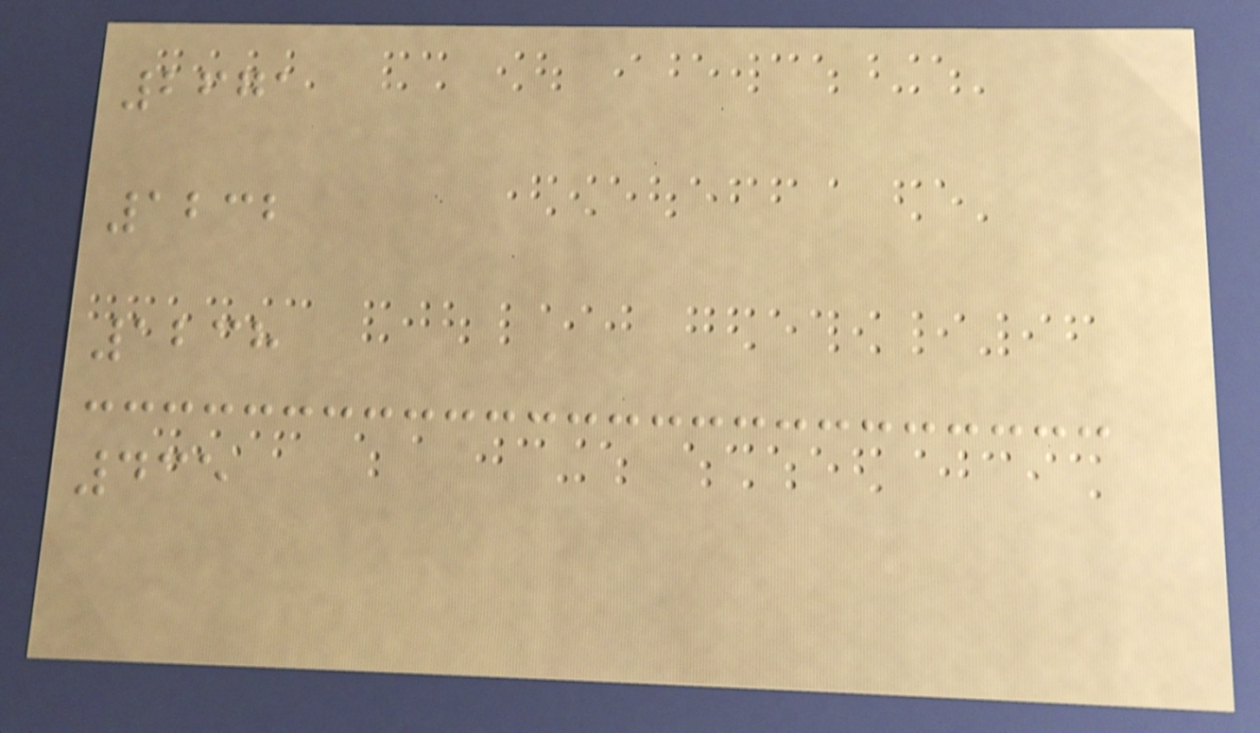2671
1232
1238
435
